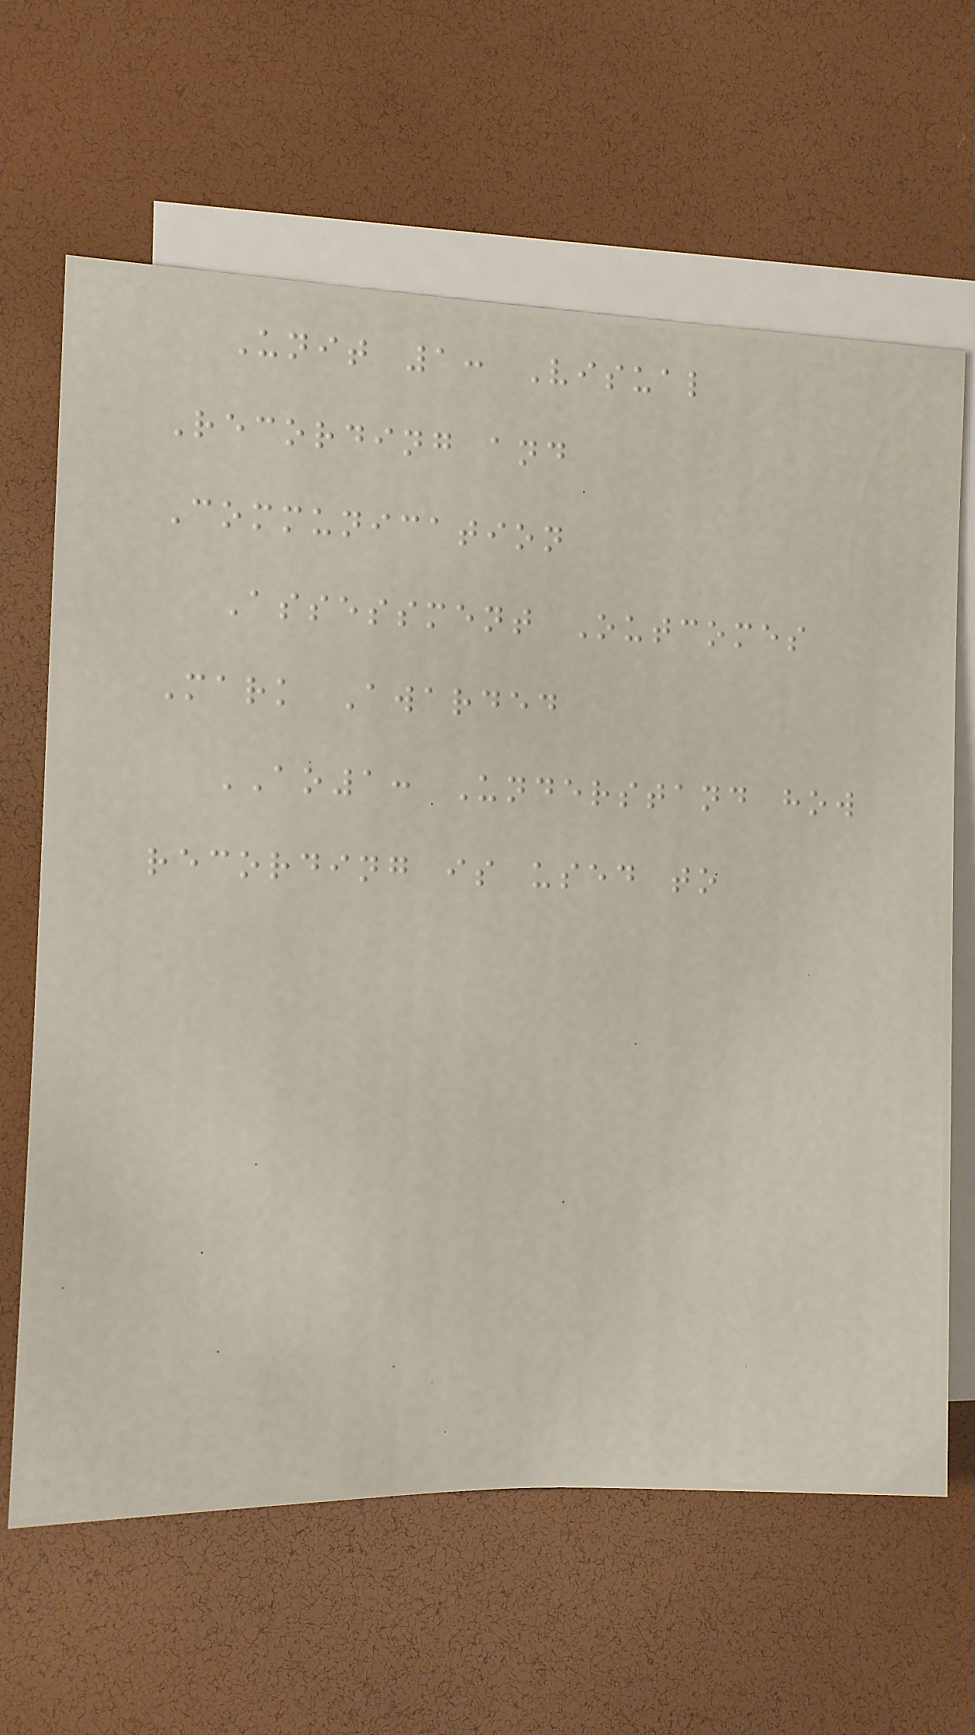Unit 1: Visual
Recording and
Communication
Assessment Outcomes
Mark Awarded
AO1: Understand how
recording is used to
